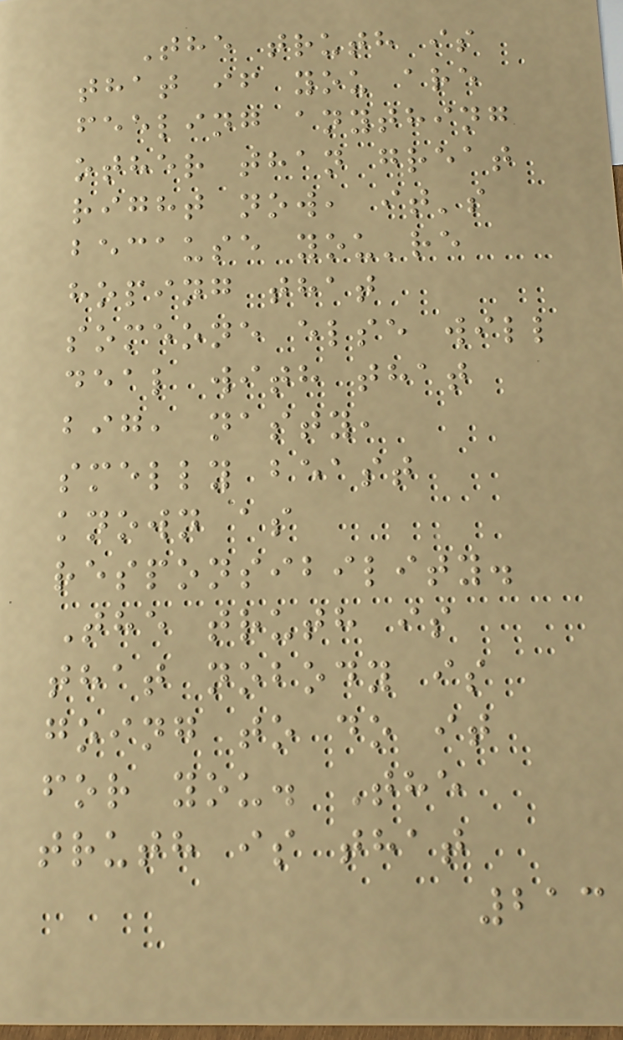The truth is
that if you are
feeling anything
other than great
right now, it's
because you're
hoping that
someone else will
deal with that
big, nasty,
smelly beast
known as
responsibility.
The truth is
that nobody is
going to do it
for you. The
truth is that
213
